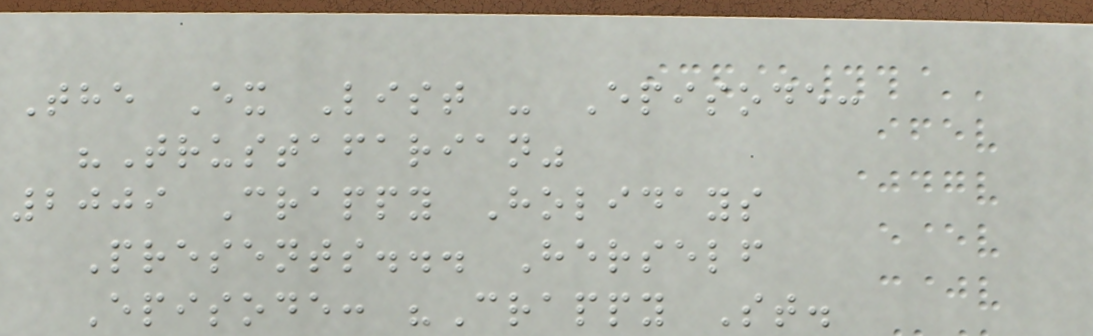The Ex List - Episode:
"Trustafarian"
2009 Crappy Holidays
Presents... Herself
Episode: "Crappy St.
